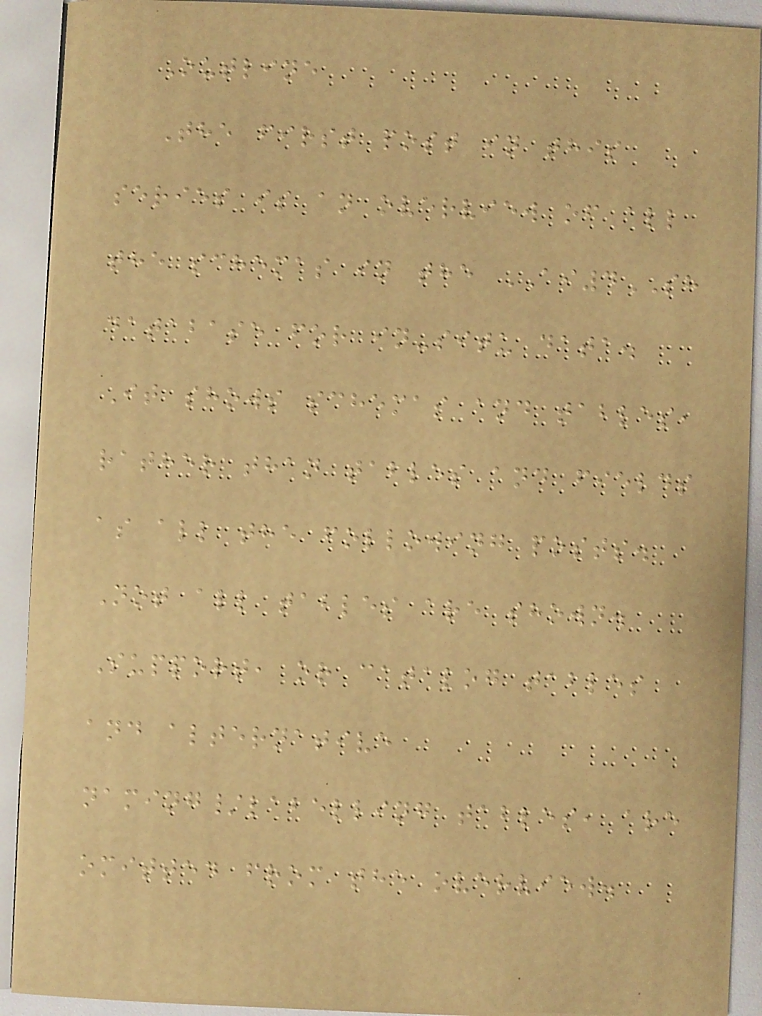Outline
The first post in this
series is an overview of all
the schemas in the AI4SH
database for in-situ data.
It shows schemas and tables,
rather than tables and fields
as all the following posts.
Not all tables are shown.
Support, or catalog tables
and alternative
naming/labelling tables, are
omitted from the overview.
